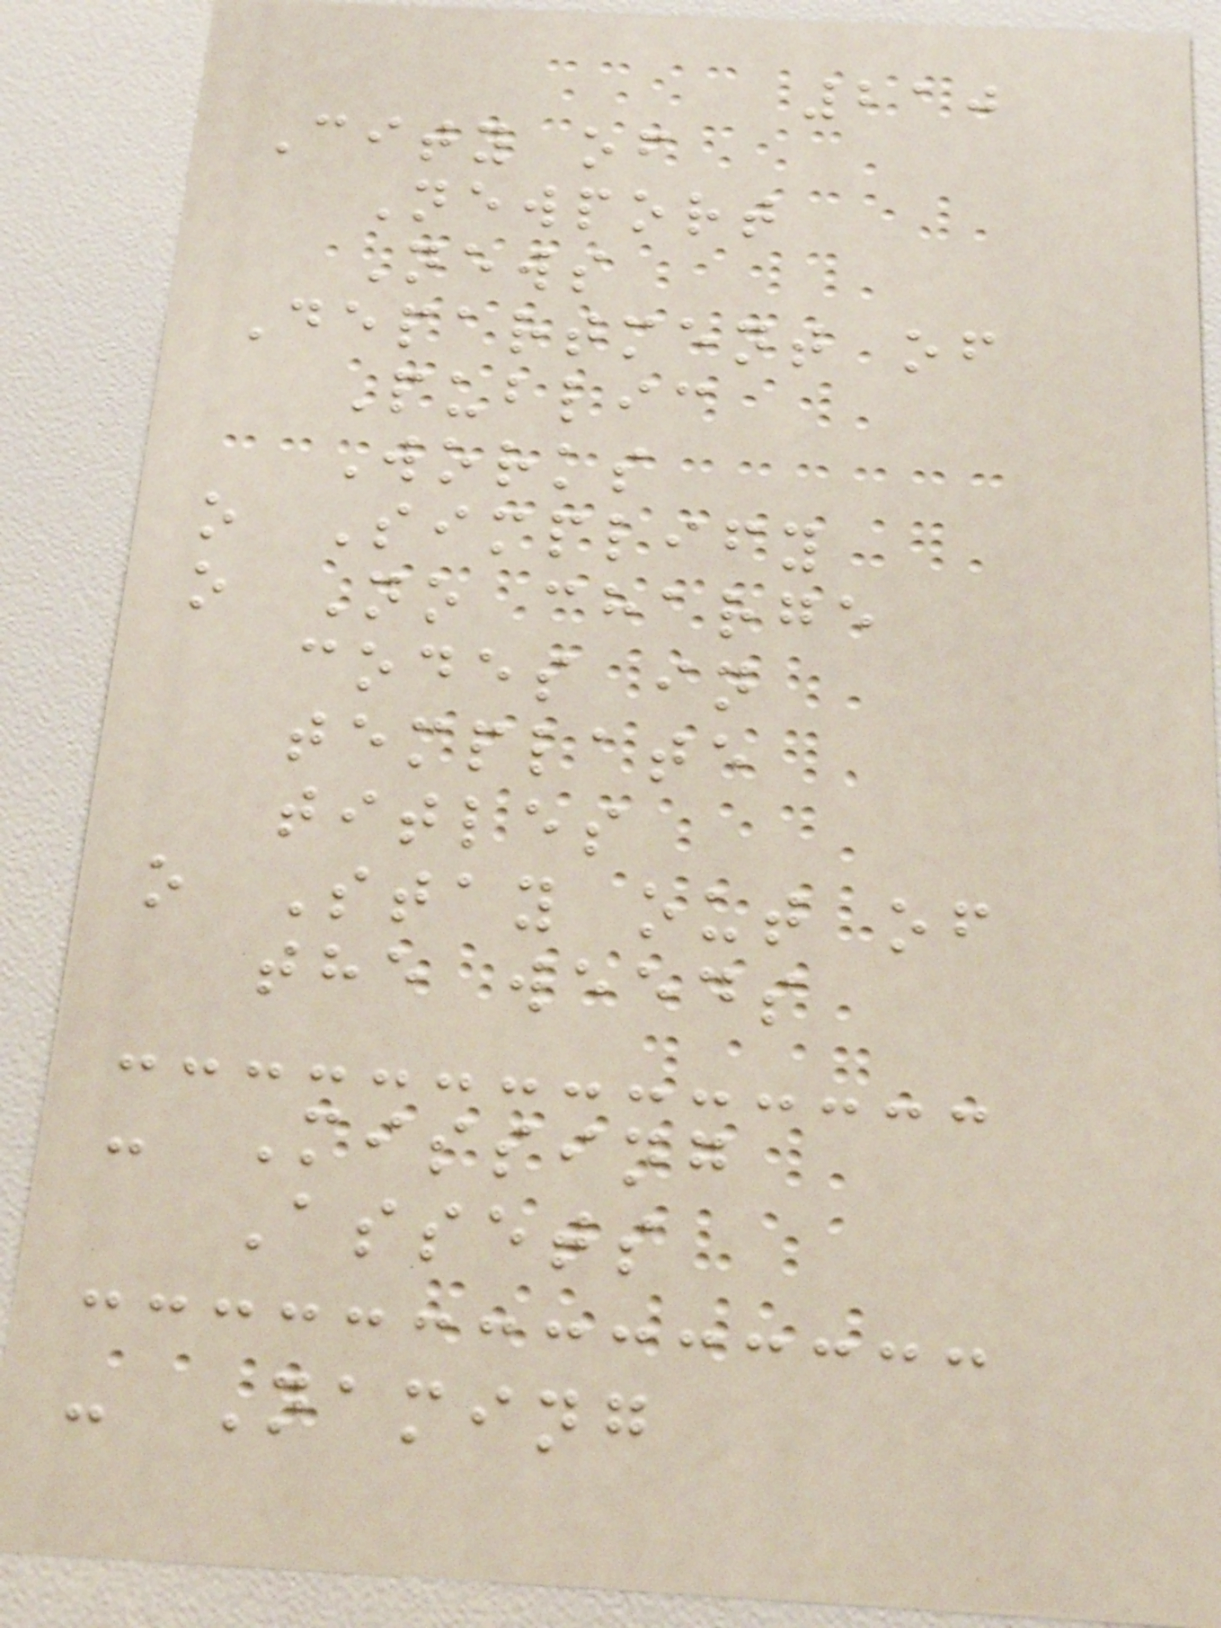210
City of
Newport
News
Department of
Public
Works
o Simplify
o No charge
codes in
template
titles
o Stay out of
the weeds
- Missing
Assets
- Naming
